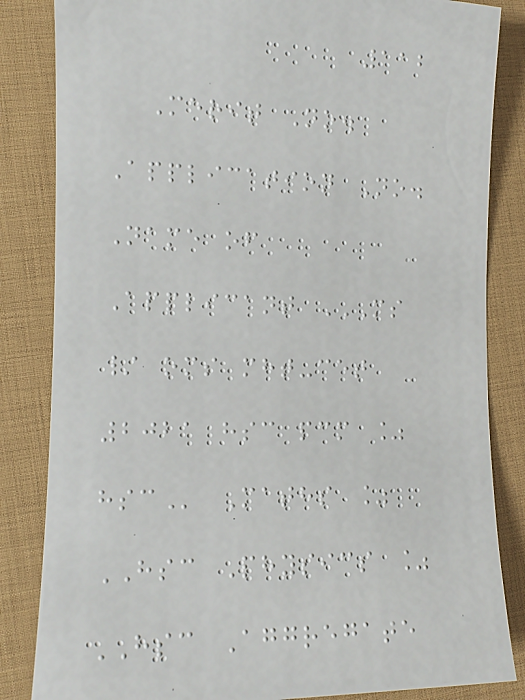112
Merit No.
Application No.
Name of
Applicant MS
/ OMS MHT-CET
2021 HSC PCM %
HSC Maths %
HSC Physics %
HSC Aggregate
